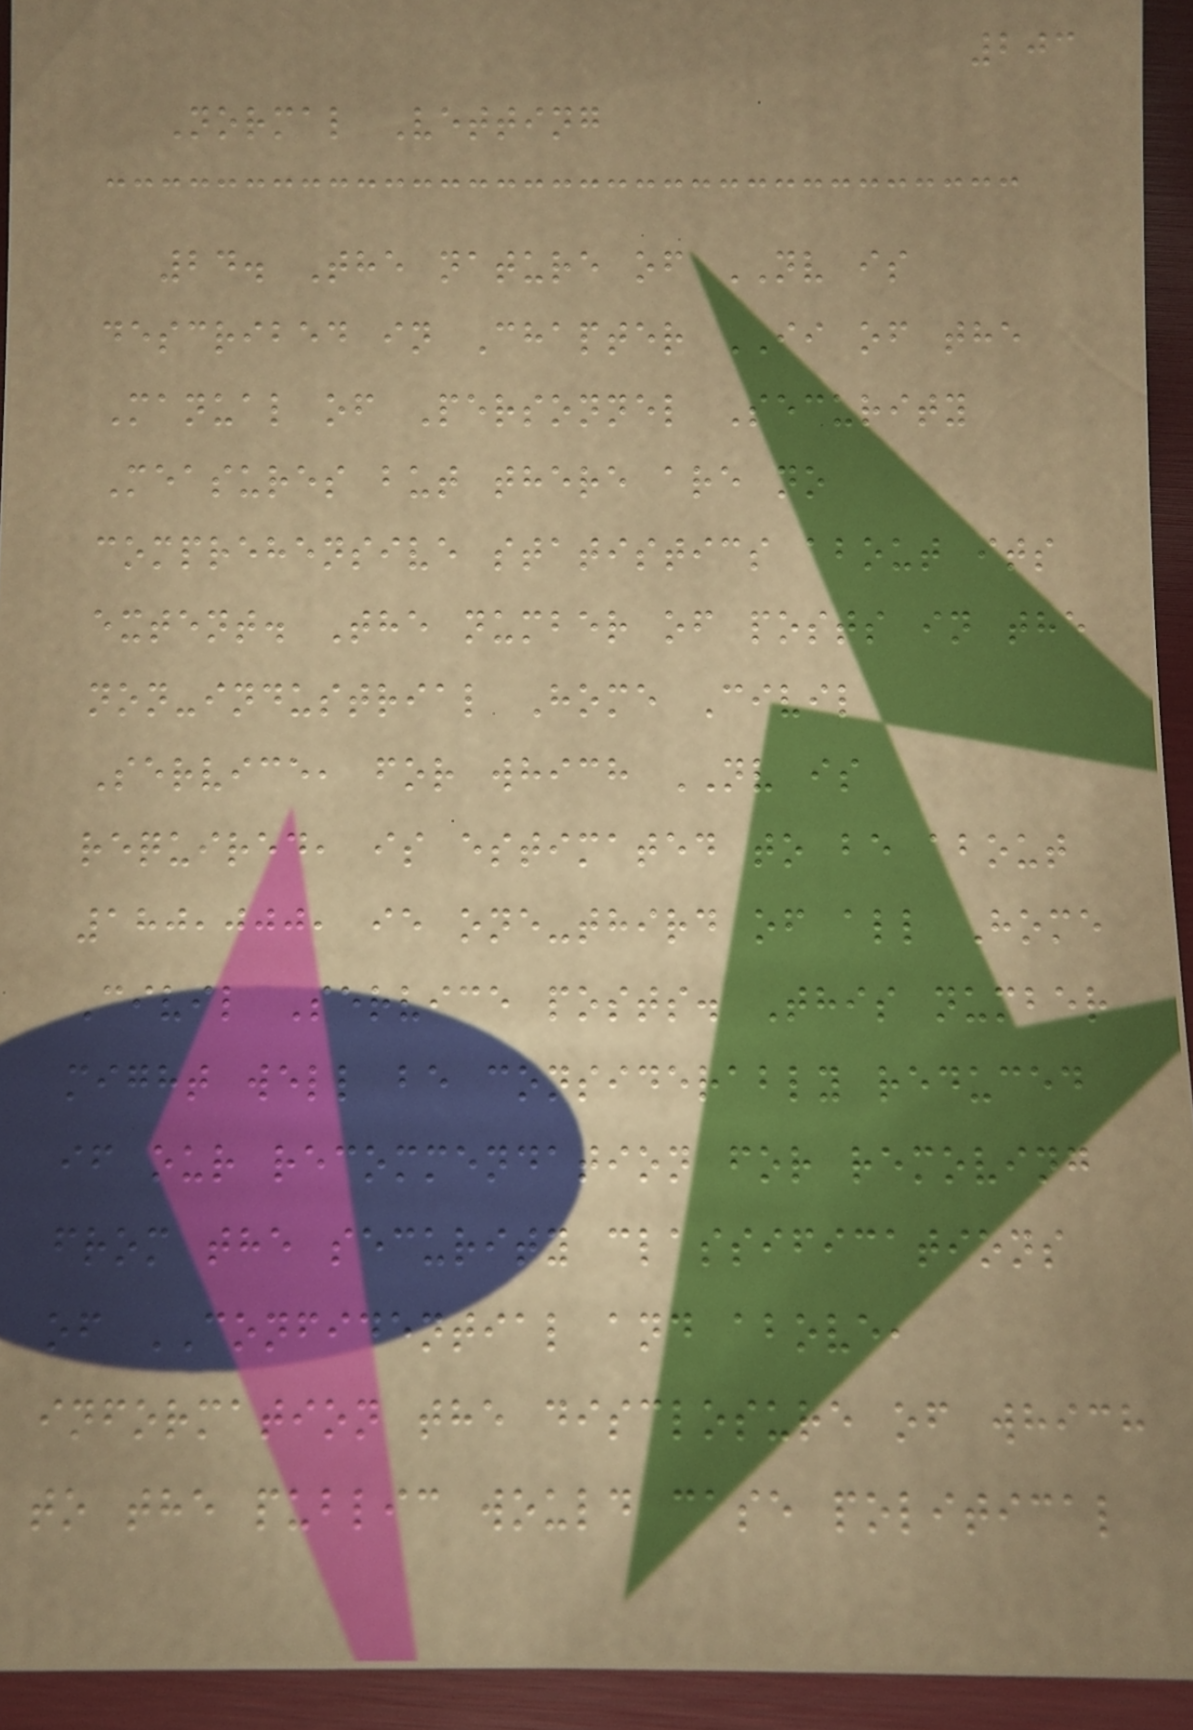203
Normal Vetting
24. The nature of NV is
described in Chapter II of the
Manual of Personnel Security
Measures but there are no
comprehensive statistics about its
extent. The number of posts in the
non-industrial Home Civil
Service, for which NV is
required, is estimated to be about
180,000, ie one-third of all Home
Civil Service posts. This number
might well be considerably reduced
if our recommendation for removing
from the security classifications
of CONFIDENTIAL and above,
information the disclosure of which
to the public would case political
